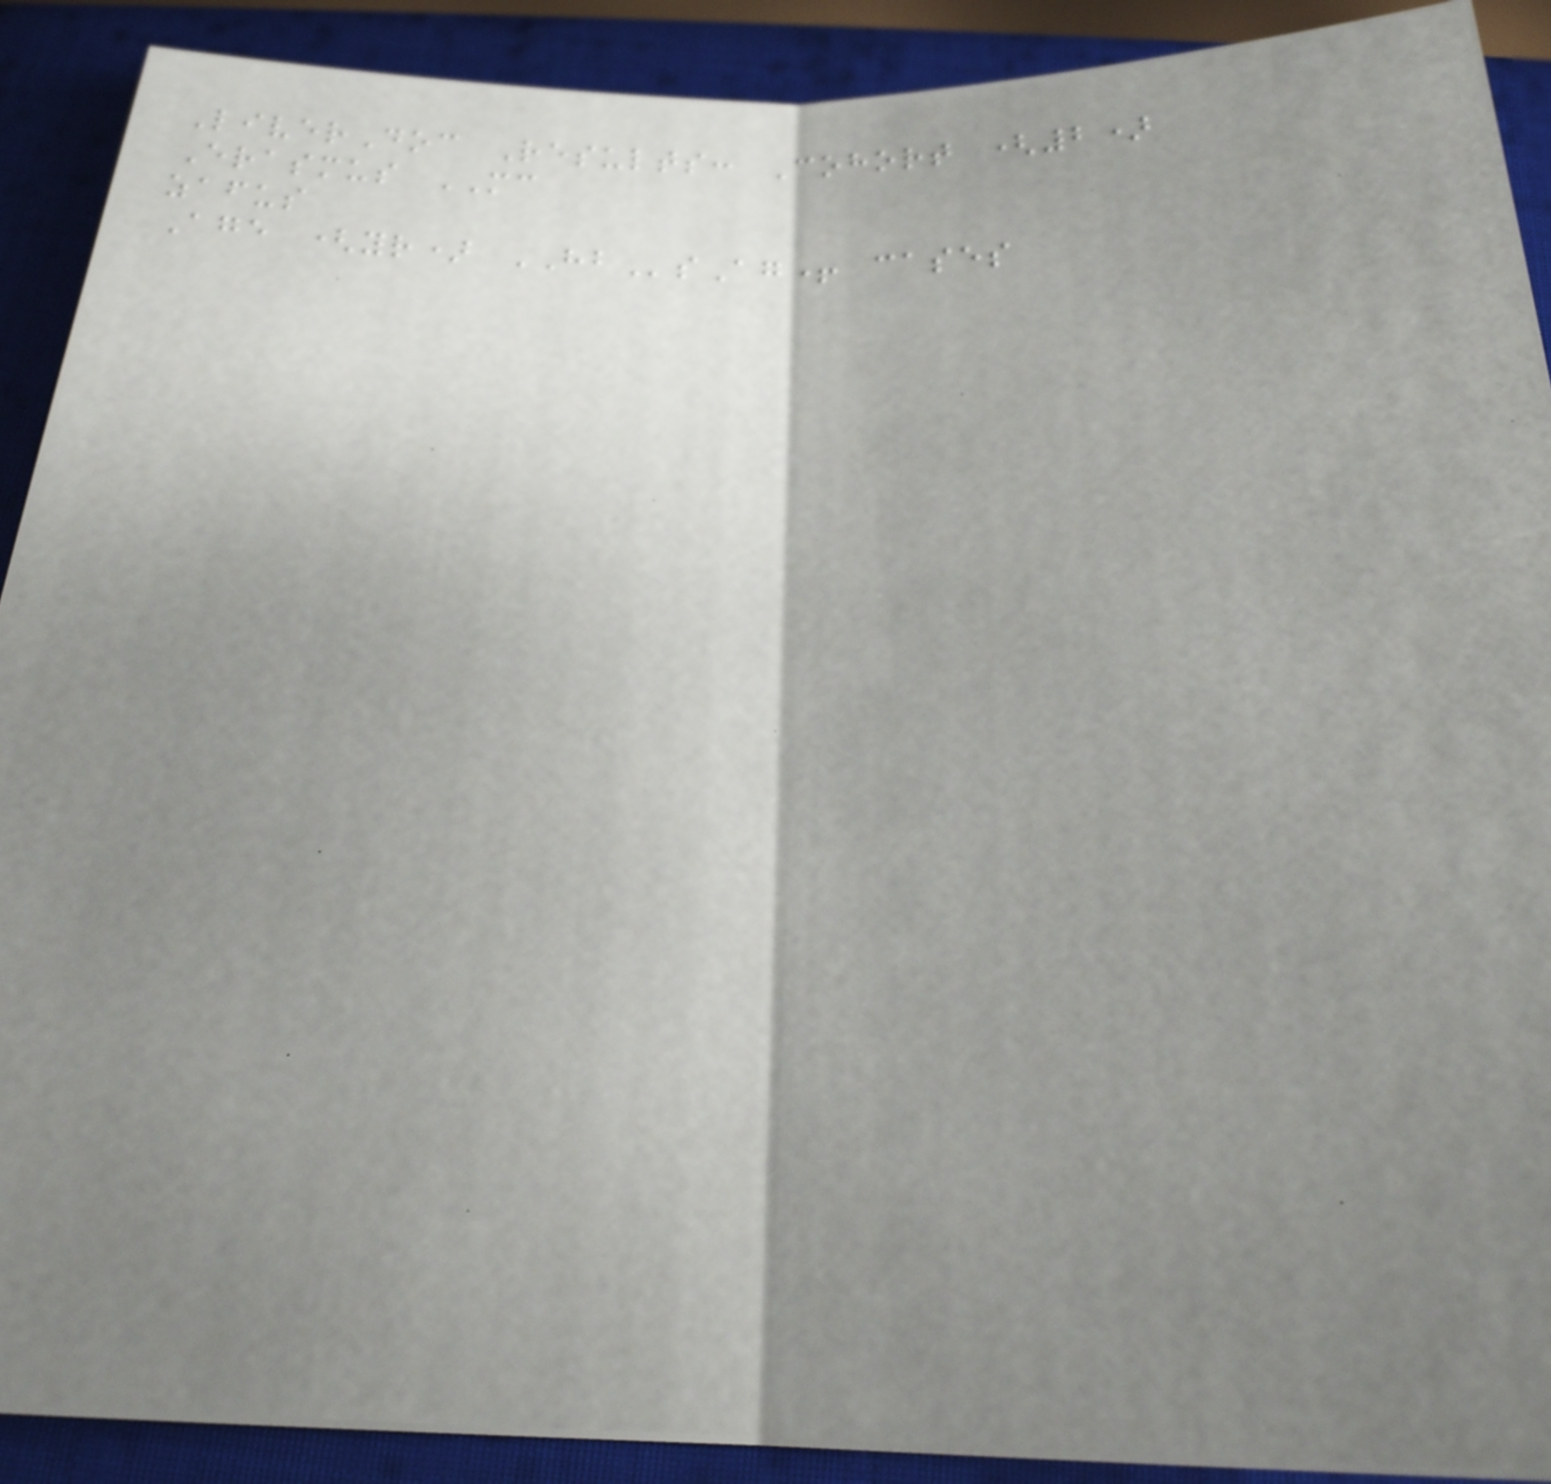LiverDoc Results: Cohort (2)
Erasmus MC
zafus
Age (yr) HBsAg+ cases
